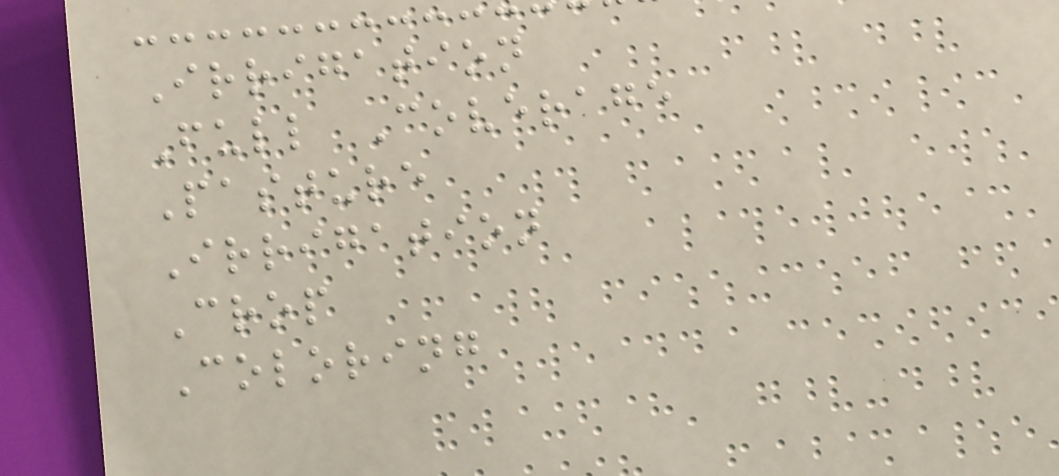Irrigation
Full Coverage
Pasture
Irrigation
Crop
Coloring
